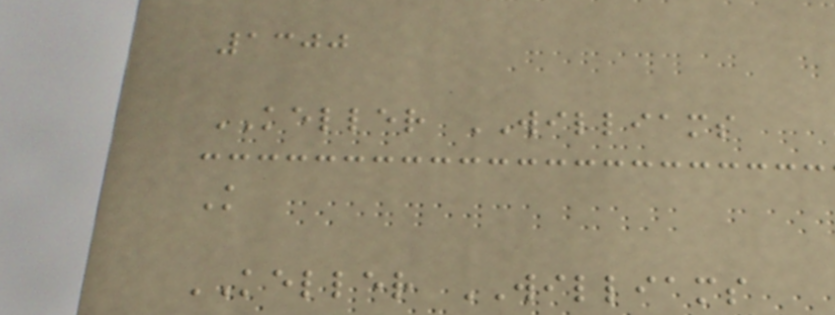1300
KELLER WILLIAMS
K
KELLER WILLIAMS
